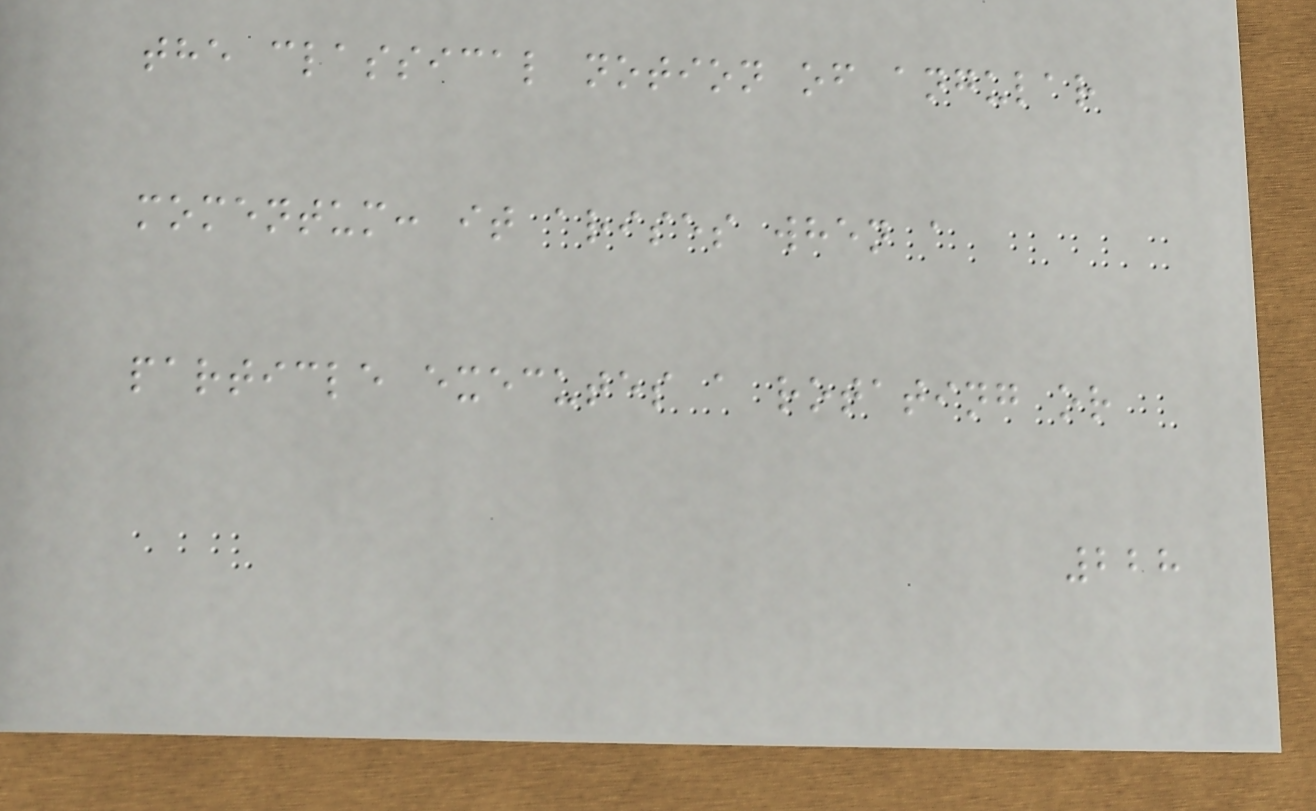the classical notion of angular
momentum: it arises when a
particle executes a rotating or
228
